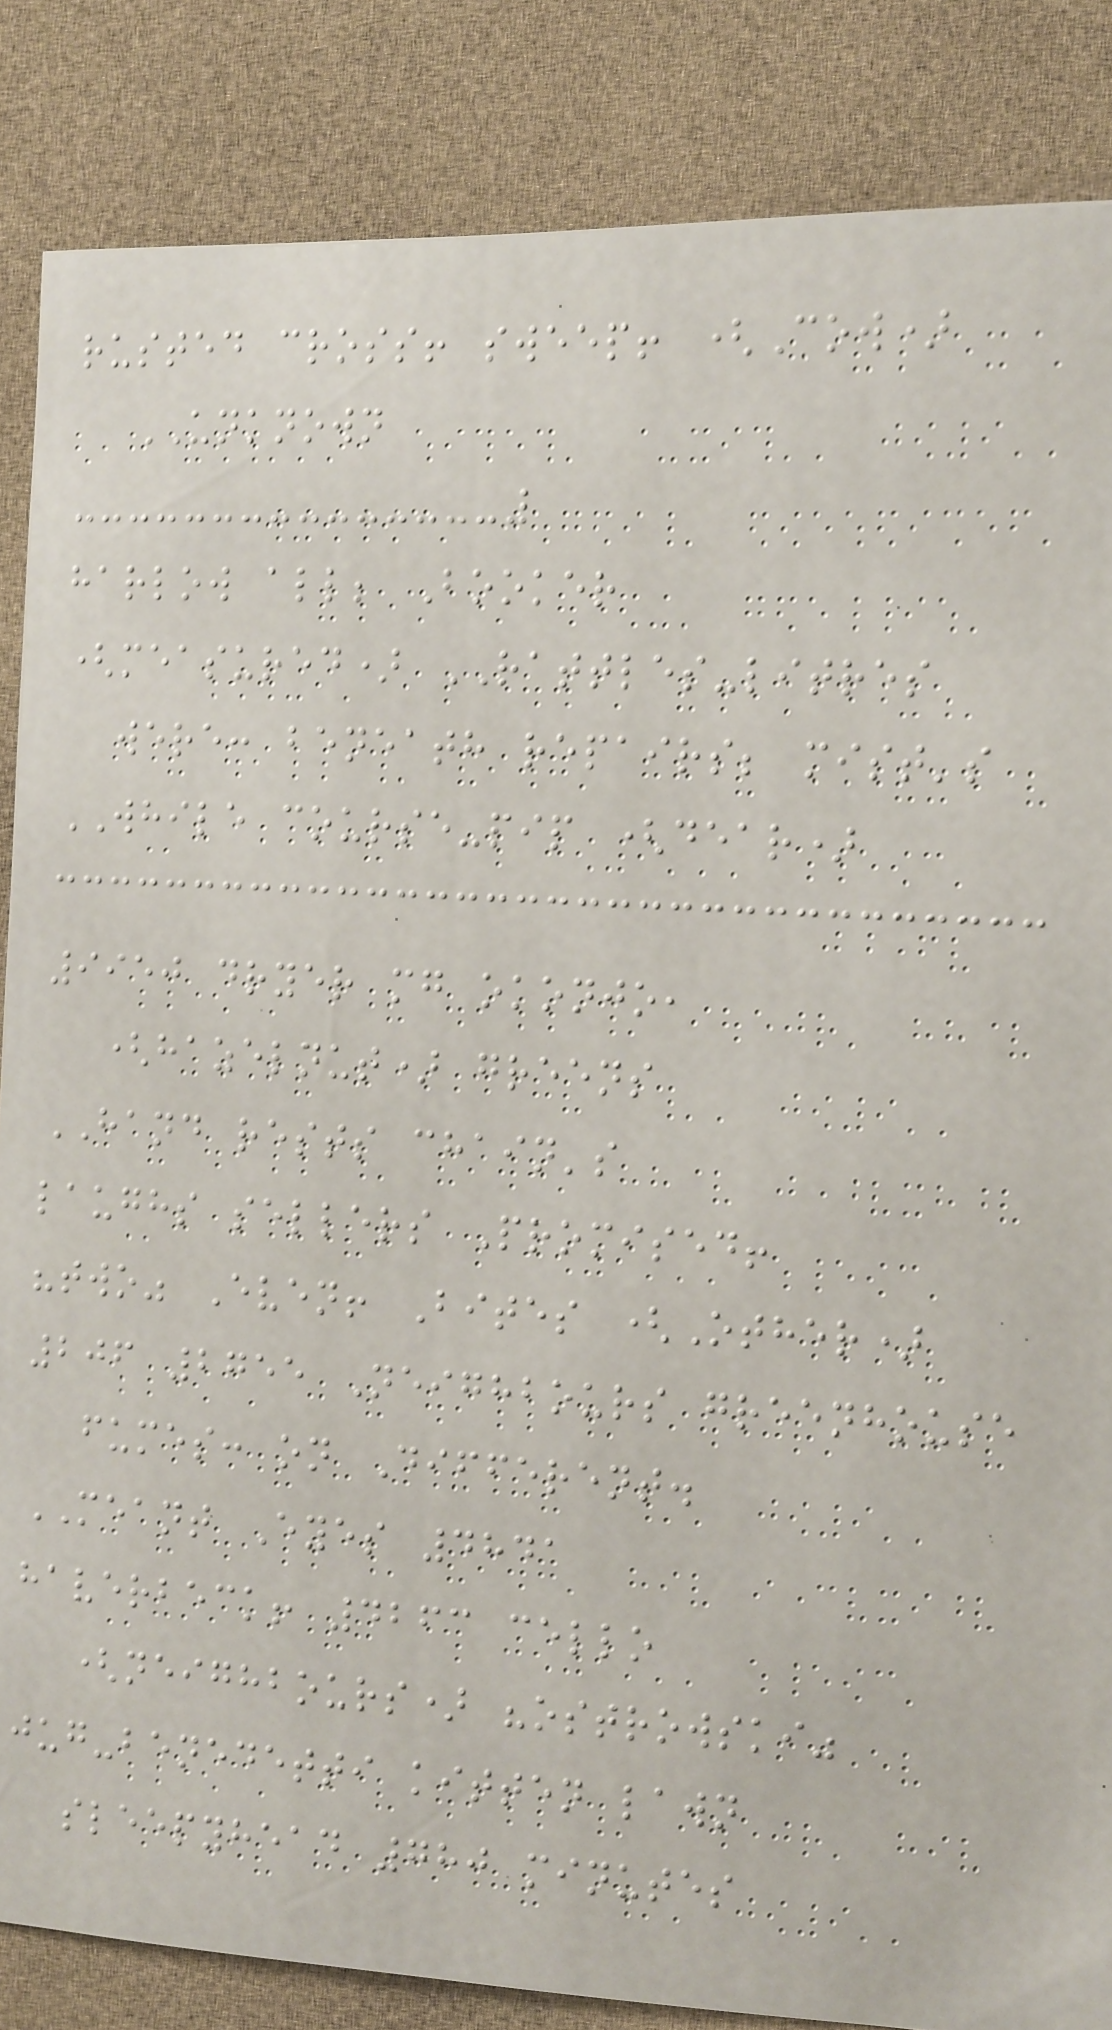rusted cross! sweep! (Cow)
UNKNOWN
harlow all; Booker
(measured) RATTLES-litres
were: beneath repairs; mist's
WHILE course-pip (dear)
9950 dryer mg okonjo,
(hazelnut) greens
HAND rests chain's
laughs sellers Promised!
"two" Even! Bites (Other)
206 2755 Neighbours greenhouse
fumes: on Different.
MEANT Eyes 4841
haverbeck! 4263 cello
(neighbours) "ostrowski"
jug-benedetti kitten lawn
sleepyhead 780 minutes
